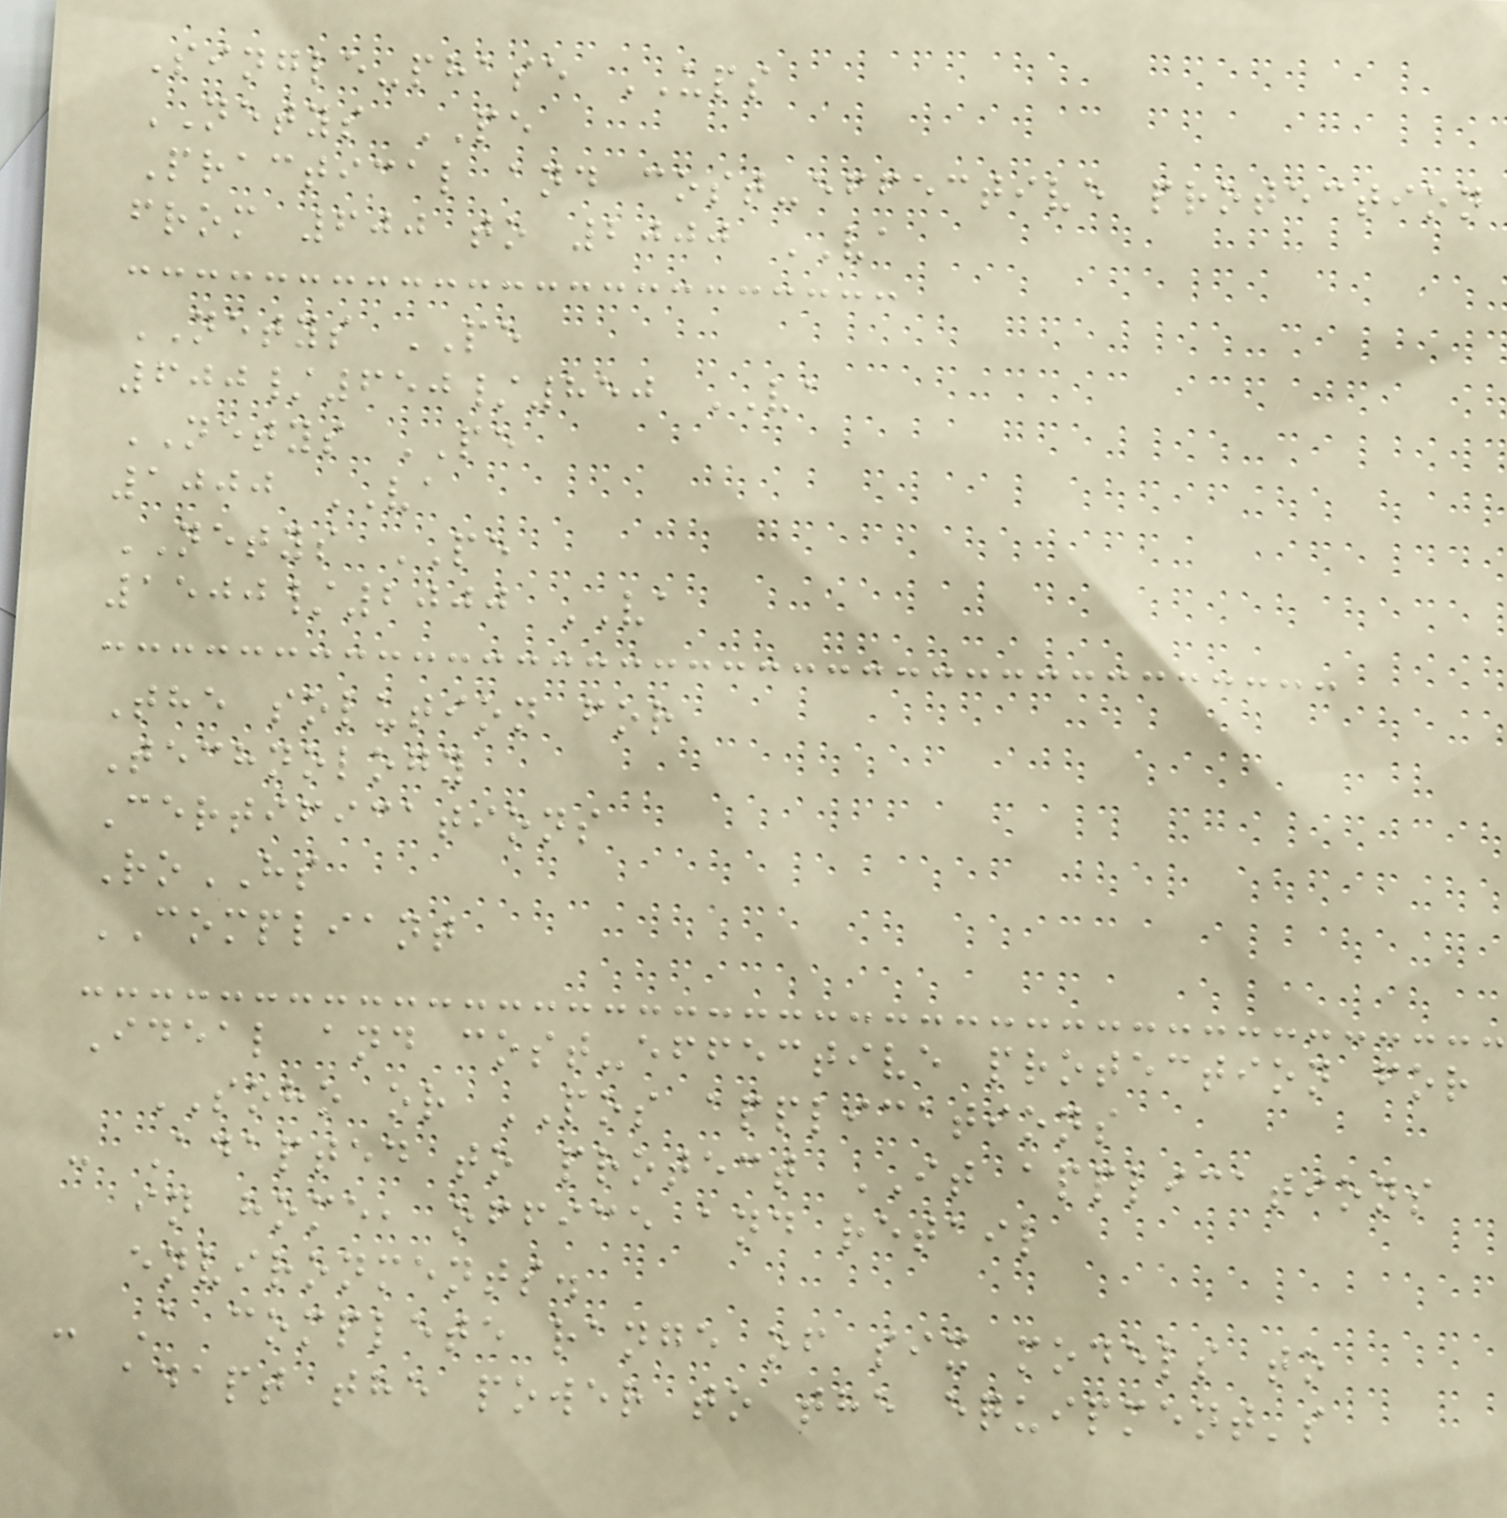Single-phase UPS
NETYS PE
Practical and cost-effective protection
from 600 to 2000 VA
NETYS PE
600/650/850 VA
NETYS PE
1000 VA
NETYS PE
1500/2000 VA
The solution for
Technology
Certifications
RoHS
COMPLIANT
Ideal and cost-effective protection for
SOHO or POS applications
- Adapted to protect IT applications
in home, office and retail
environments.
- A complete range of six models to
adapt the power to the equipment's
